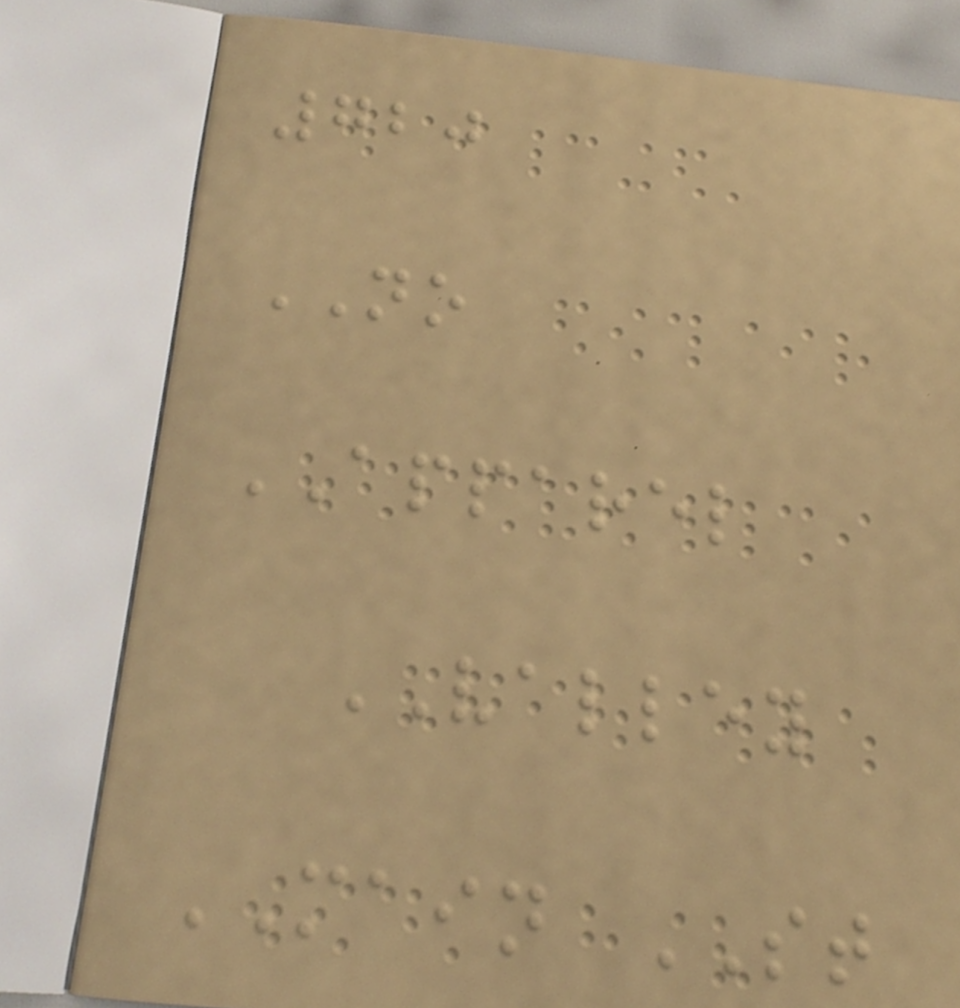720
NO
APPAREL
VALLEY
MAIN ST
